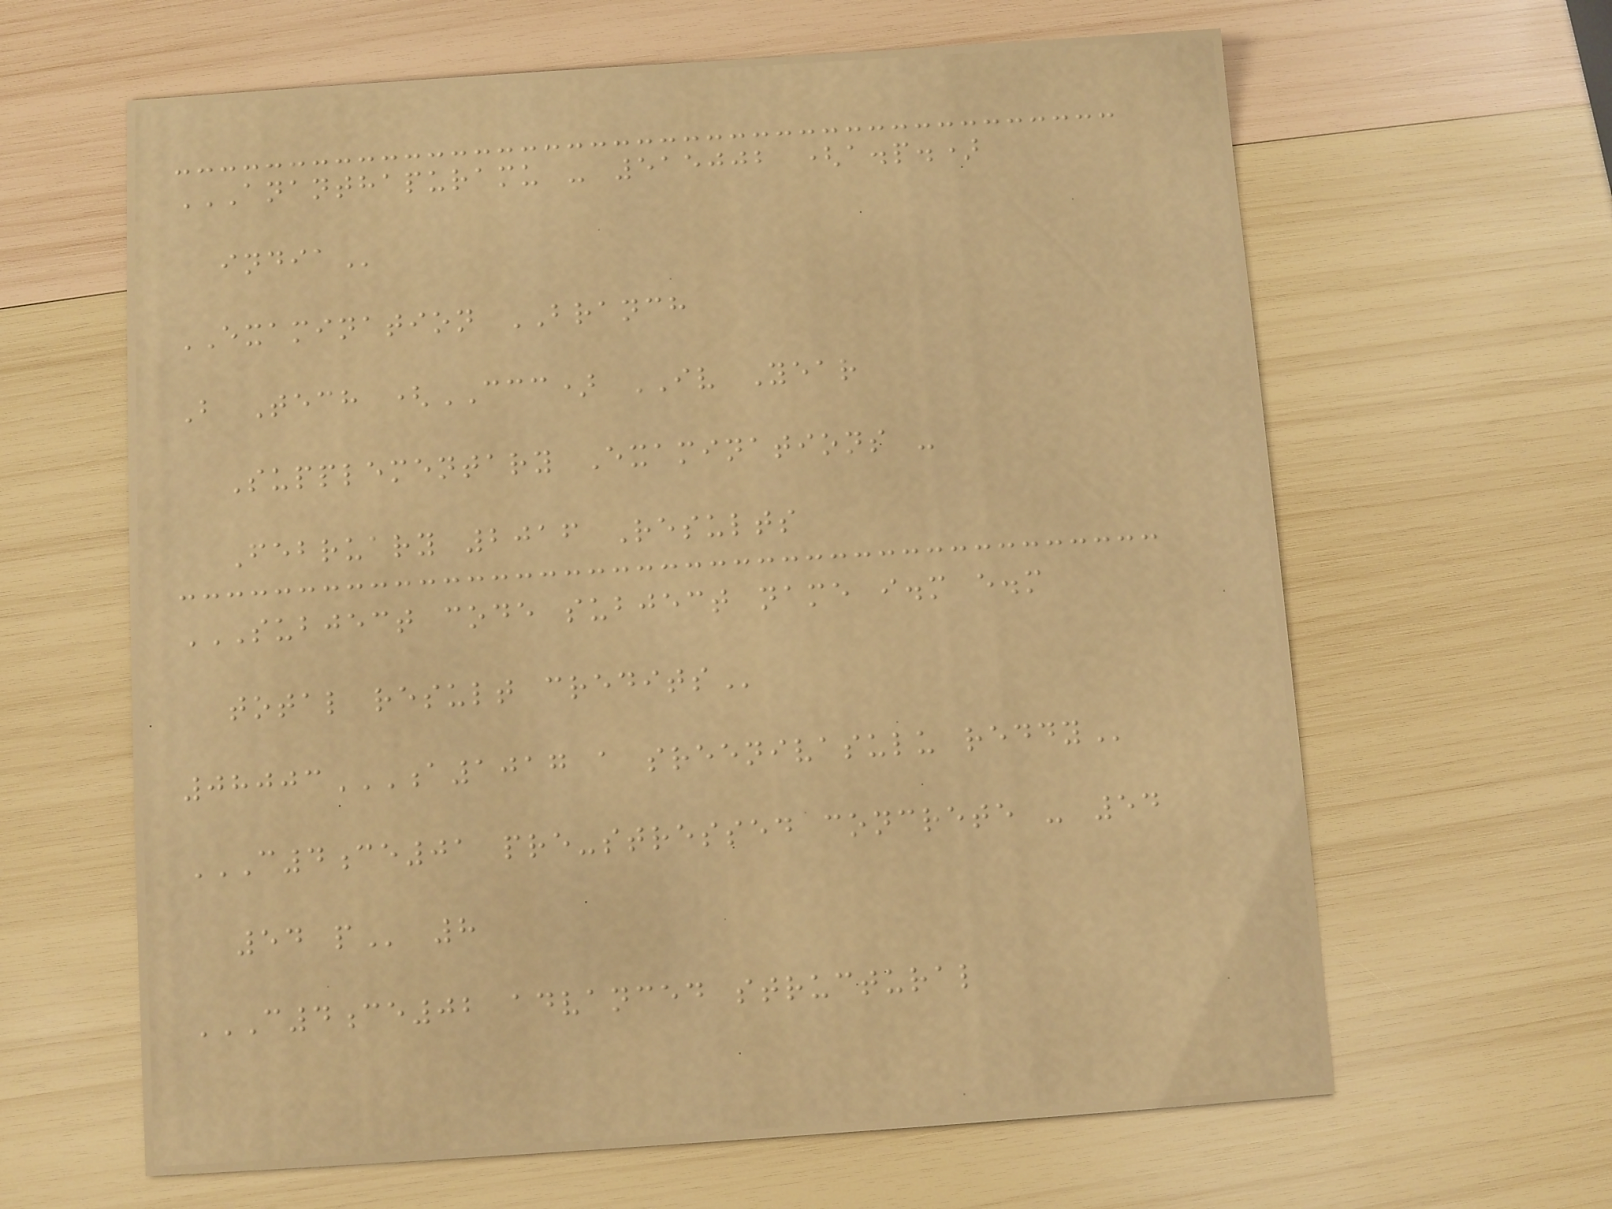ANANTHAPURAMU - 515002 (A.P.)
INDIA
EXAMINATION BRANCH
B Tech (CCC) IV Year
Supplementary Examinations -
February 2016 Results
SUBJECT CODE SUBJECT NAME I.M E.M
TOTAL RESULT CREDITS
08003A1017 A SREENIVASULU REDDY
C4CE01 PRE-STRESSED CONCRETE - 54
54 P 8
C4CE02 ADVANCED STRUCTURAL
